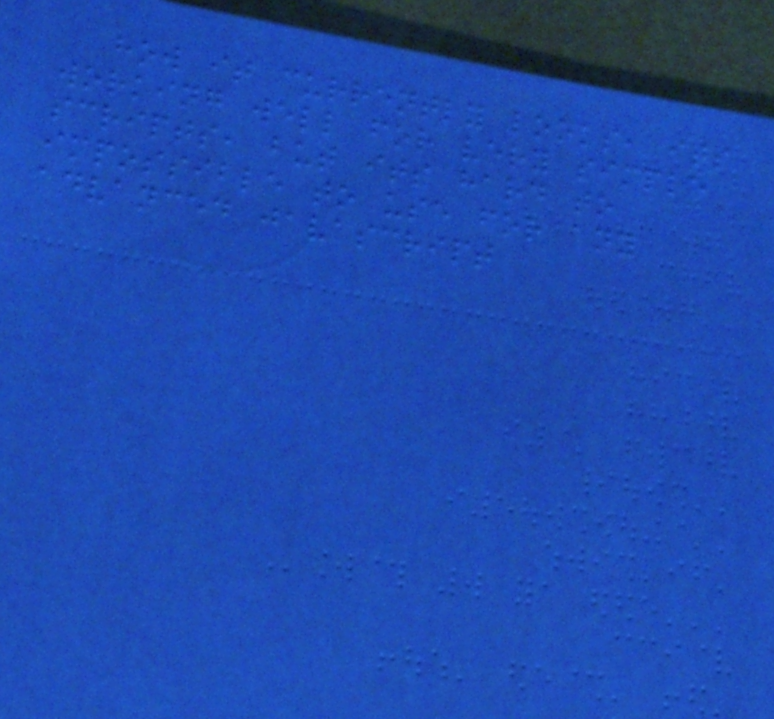how it currently looks, its
working well for very simple
scripts, but its hard to
impossible to use for any
advanced javascript
